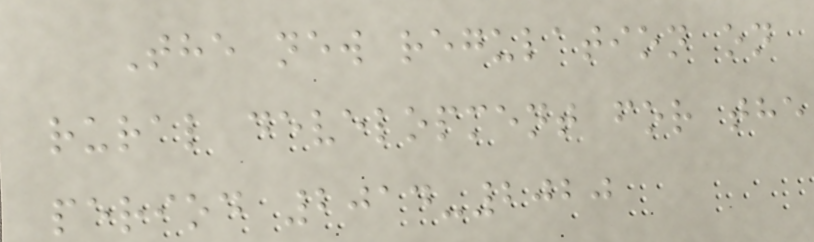The new regulation on
rural development for the
period 2014-2020
